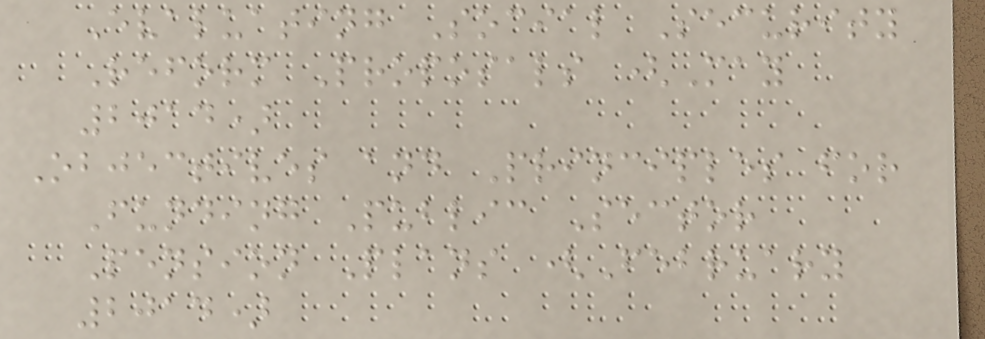Evaluating Social Security
Reform Proposals (May
2014)
Objectives and Principles for
Funding Public Sector
Pension Plans (February
2014)
